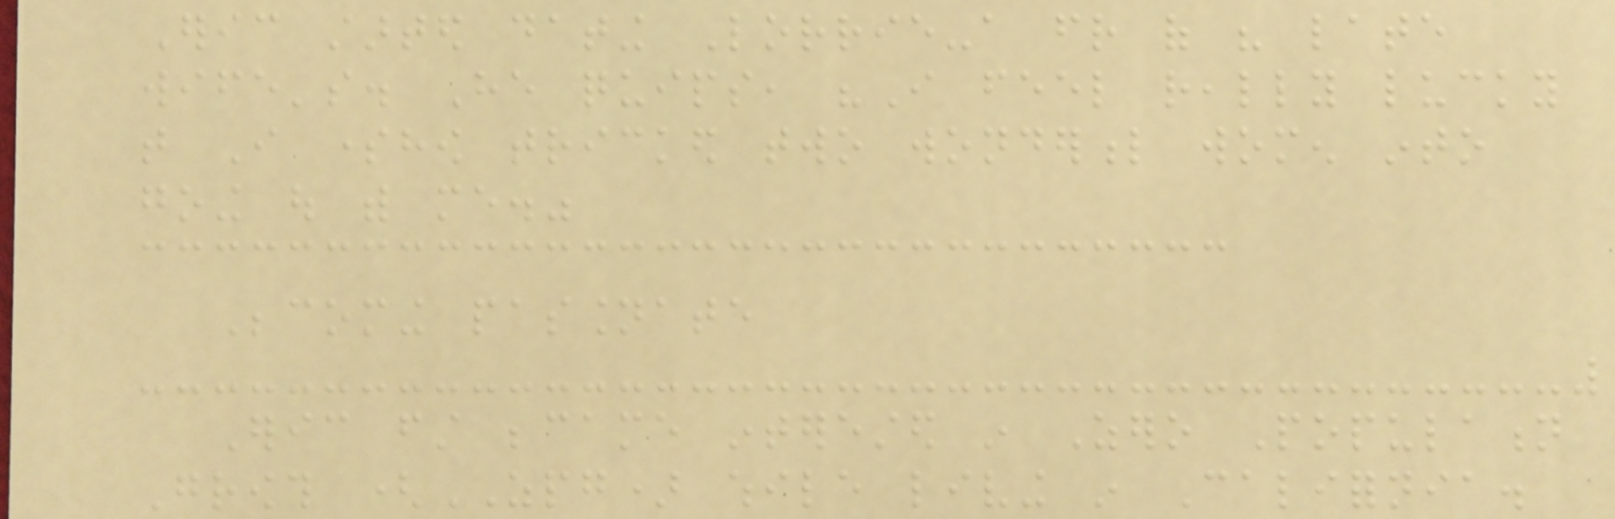Eric started dating Lorrie-a friend of his late
wife's. He quips, "I feel really lucky
that I somehow tricked two wonderful women into
going out with me."
Becoming passionate
Eric first became interested in Zero Population
Growth (ZPG) while living in California.
